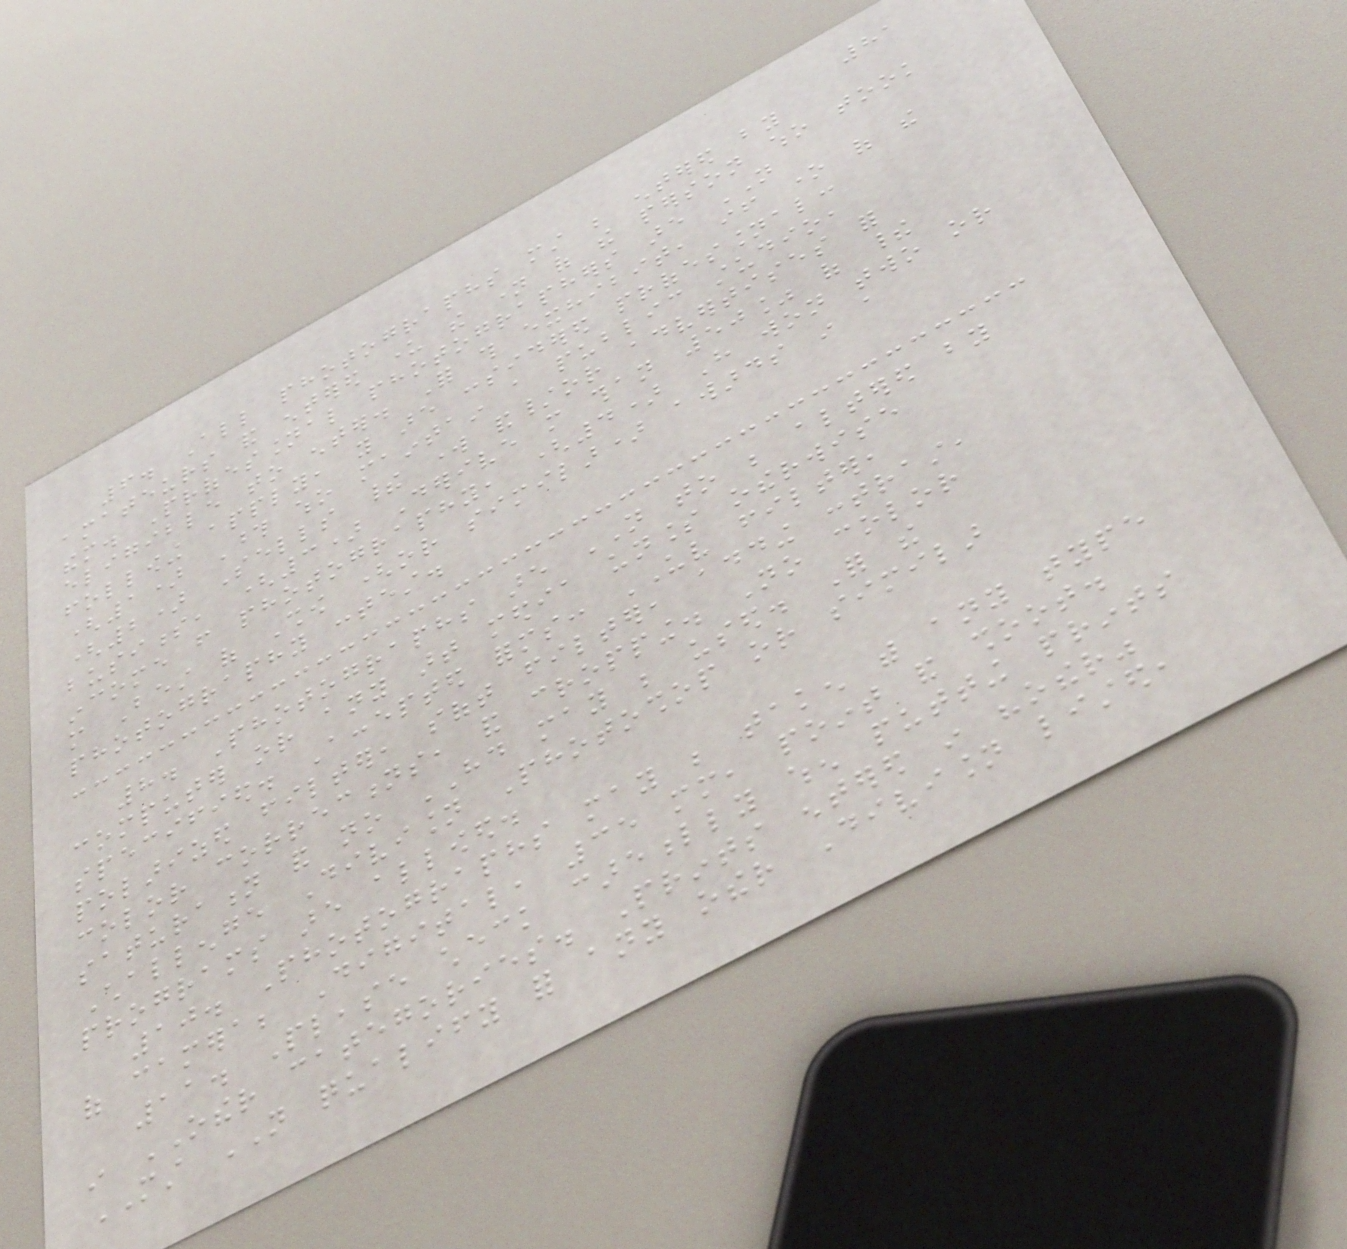81
6. All photographs must be entered by
amateurs and entered under the name of the person who took
them. Professional photographers are NOT
eligible to enter. For this exhibit, if one of the
following apply, you are considered professional:
(1) Those who maintain a public studio,
(2) Sells their work and/or advertises for
business, (3) Derive more than 50% of their
income from photography, (4) Have won two or
more Best of Show (or similar) awards in a
photography contest.
8. Photographs are NOT to be altered by
computer or any art media unless otherwise
specified. Accepted forms: UV filter,
polarized filter, soft filter, adding contrast,
color corrections, and cropping. No color
saturation and no HD may be used. For the
Challenge Division Photoshop or similar
programs are allowed.
10. Photographs may be taken with any type
of camera; Digital, 35 mm, point and shoot.
11. Please check carefully when putting prints
in OTHER categories. Prints entered in "other"
MUST NOT qualify for any other Division listed,
